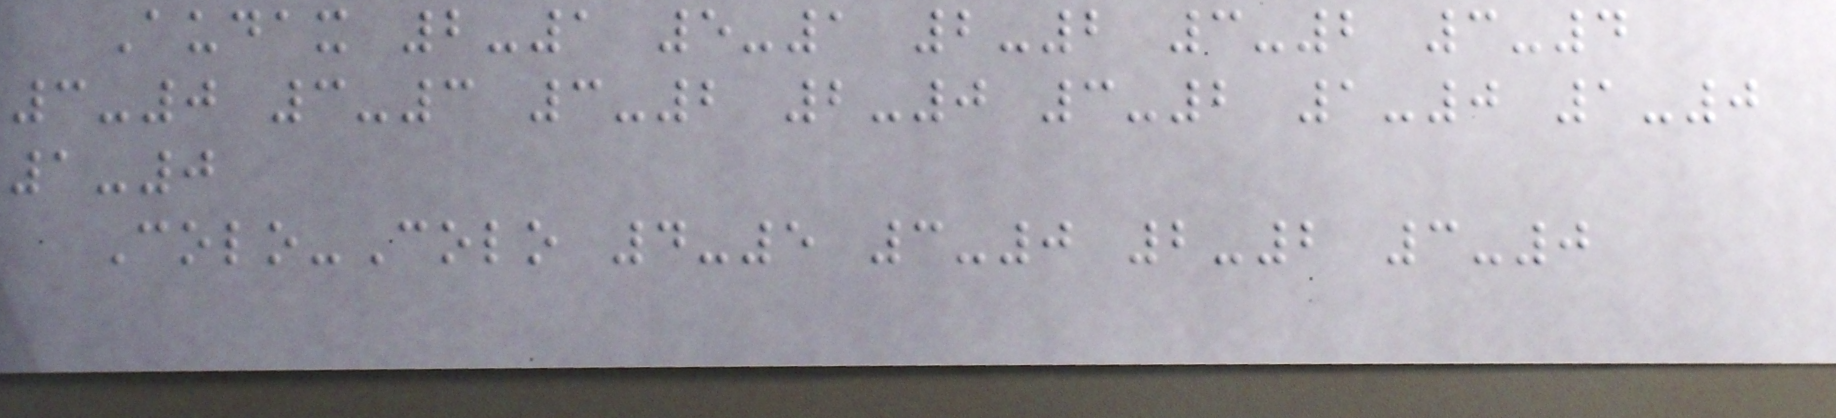Audax 2-1 5-1 2-2 3-2 3-4
3-0 3-3 3-2 2-0 3-2 1-0 1-0
1-0
Colo-Colo 4-5 3-0 2-2 3-0
